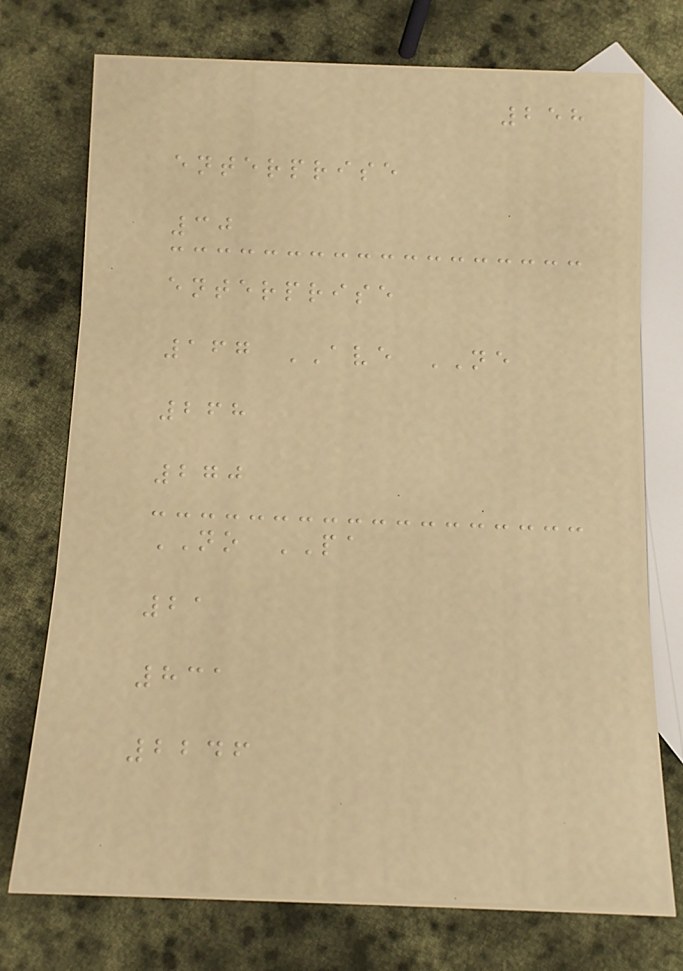258
enterprise
30
enterprise
167 AVE NE
268
270
NO PA
21
831
2246
